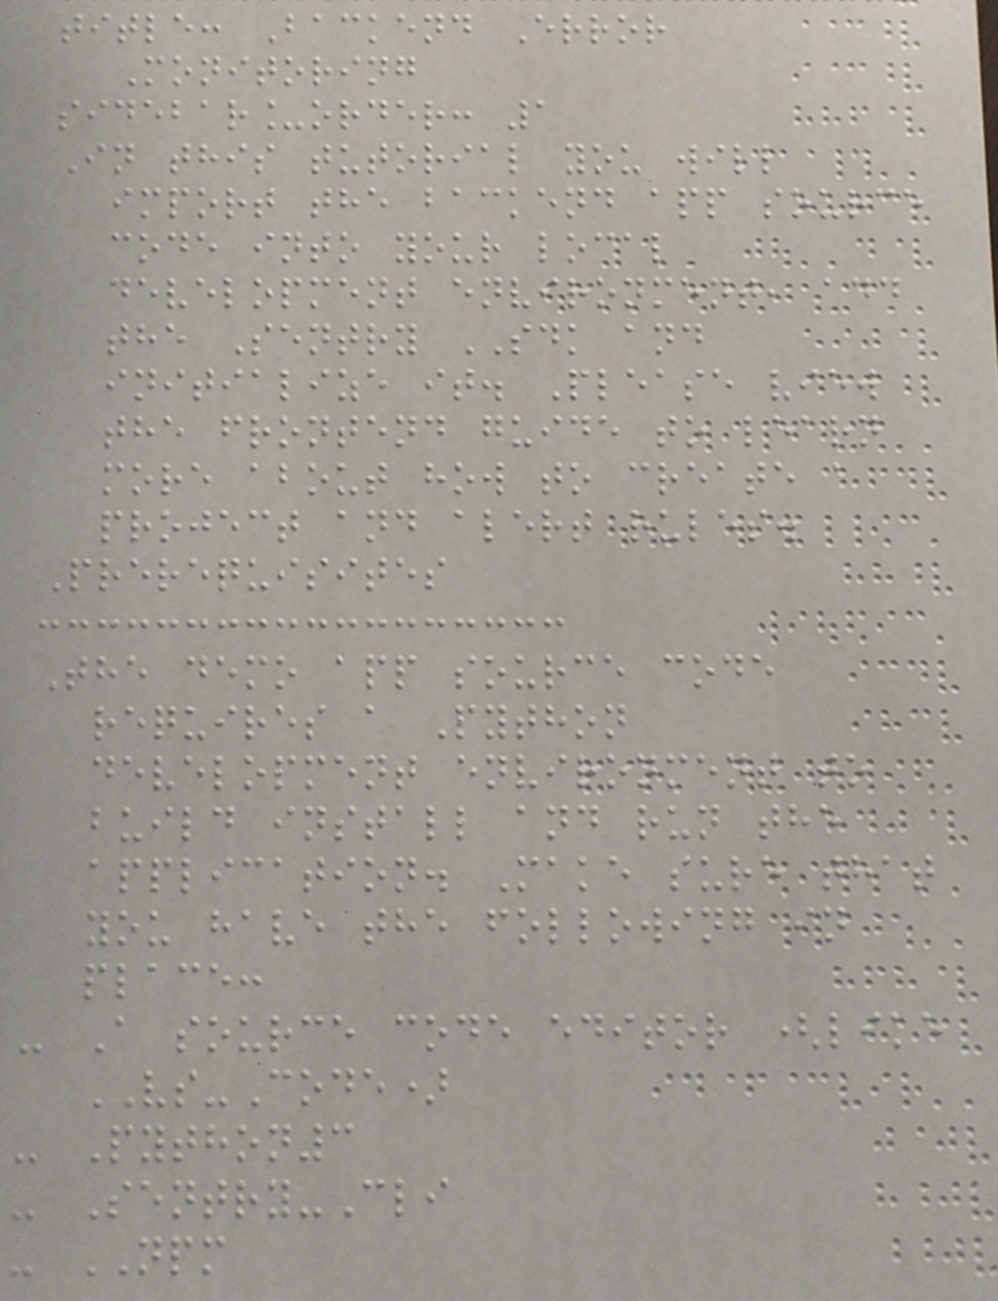title: Backend Error
Monitoring
sidebar_order: 1
In this tutorial you will
import the backend app source
code into your local
development environment, add
the Sentry SDK and
initialize it. Please view
the frontend guide to learn
more about how to create a
project and alert rules.
Prerequisites
The demo app source code
requires a Python
development environment to
build install and run the
application. Make sure that
you have the following in
place:
- A source code editor (like
VS-Code)
- Python3
- Sentry-Cli
- NPM
